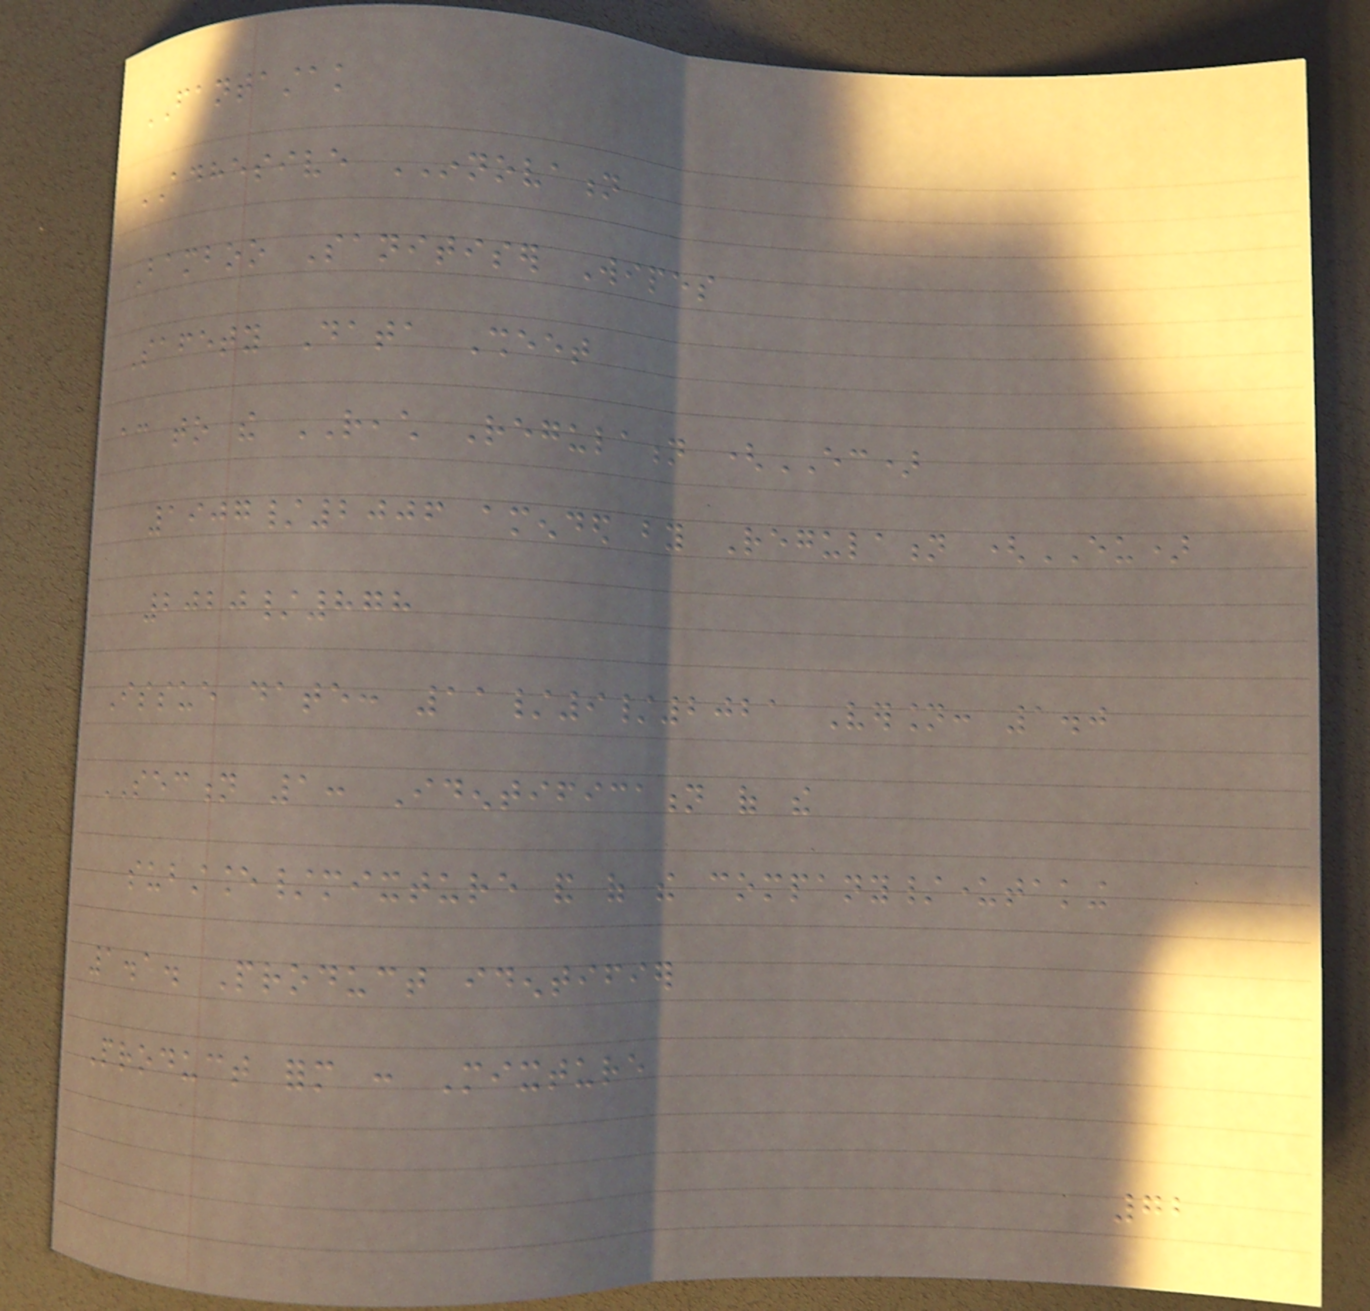FANTASTAK
ADHESIVE INNOVATION
Bamboo Sanitiser Wipes
Safety Data Sheet
according to the REACH Regulation (EC)
1907/2006 amended by Regulation (EU)
2020/878
Issue date: 11/9/2021 Version: 1.0
SECTION 1: Identification of the
substance/mixture and of the company/undertaking
1.1. Product identifier
Product form : Mixture
72
